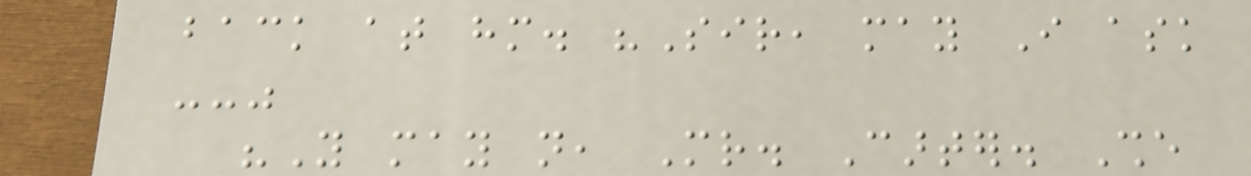back at him. "Sir, may I ask
--"
"You may not, Mr. Carter. She
